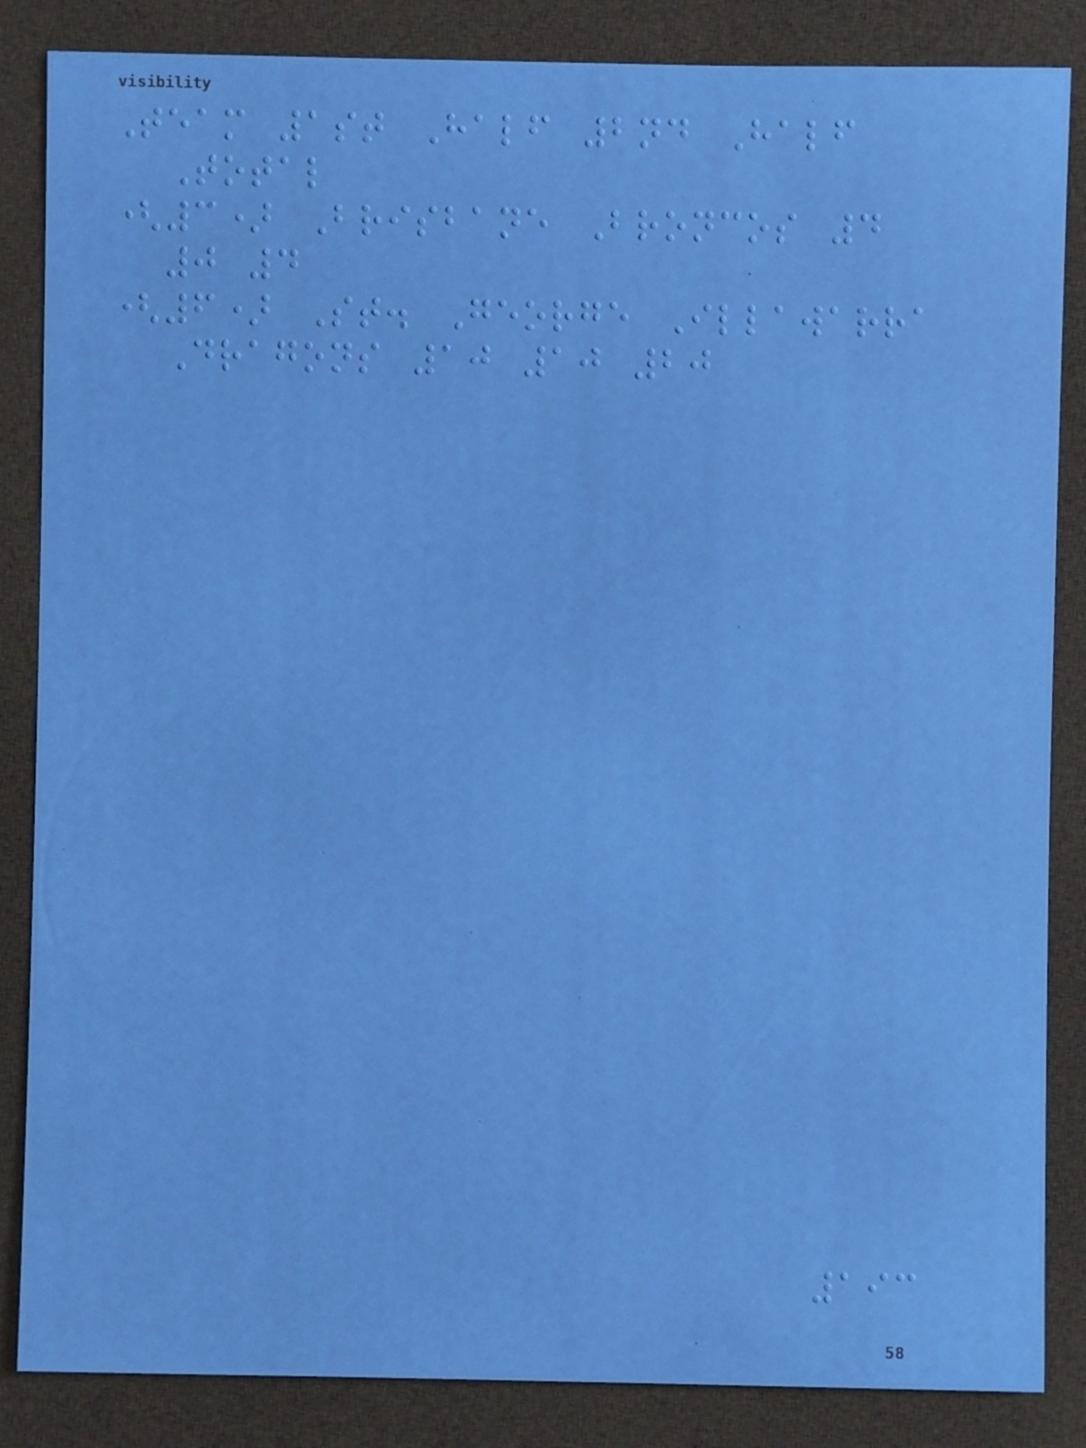Team 1st Half 2nd Half
Total
(3) Brisbane Broncos 4
0 4
(6) St. George Illawarra
Dragons 10 10 20
193
